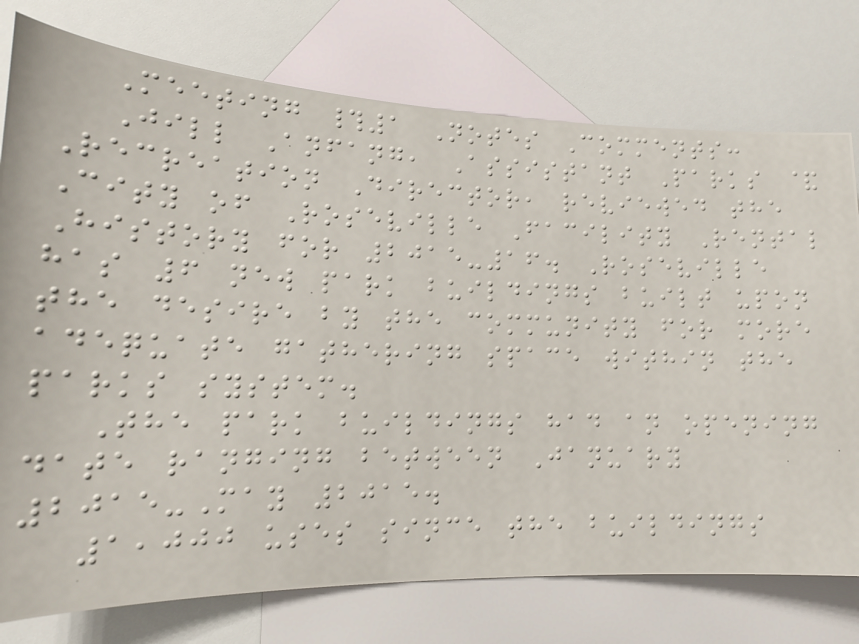Meeting #1 Notes Comments:
Jill Anfang, Assistant Parks &
Recreation Director, reviewed the
City of Roseville Facility Rental
History for 2015-16. Roseville
has 6 new park buildings built upon
the desire by the community for more
adequate gathering space within the
parks system.
The park buildings had an opening
date ranging between January
2015-May 2015.
1,000 uses since the buildings
